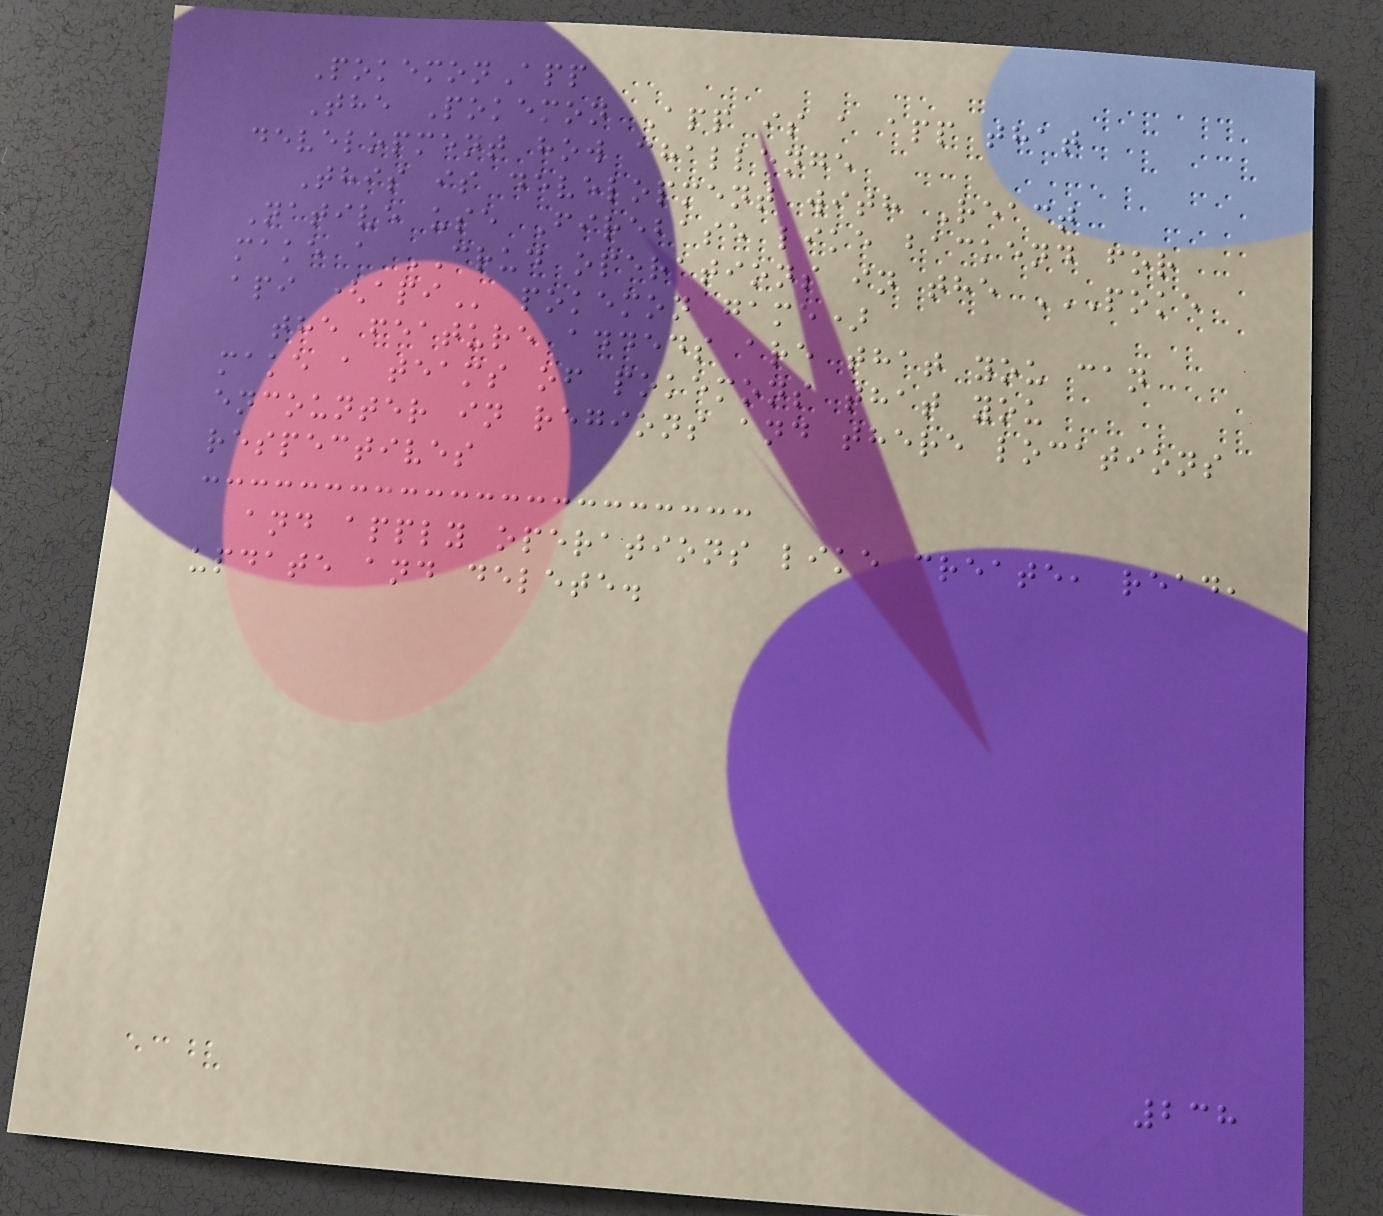PokemonApp
The Pokemon App is a app that
development how challenge
This is development with React
Native use Firebase like backend for
make a CRUD operations in the POKE
API (API pokemon game)
the feature addeds are that you can
make a teams of pokemons that you
encounter in regions and there locations
respectives
and apply operations like create, read,
update and delete.
238
